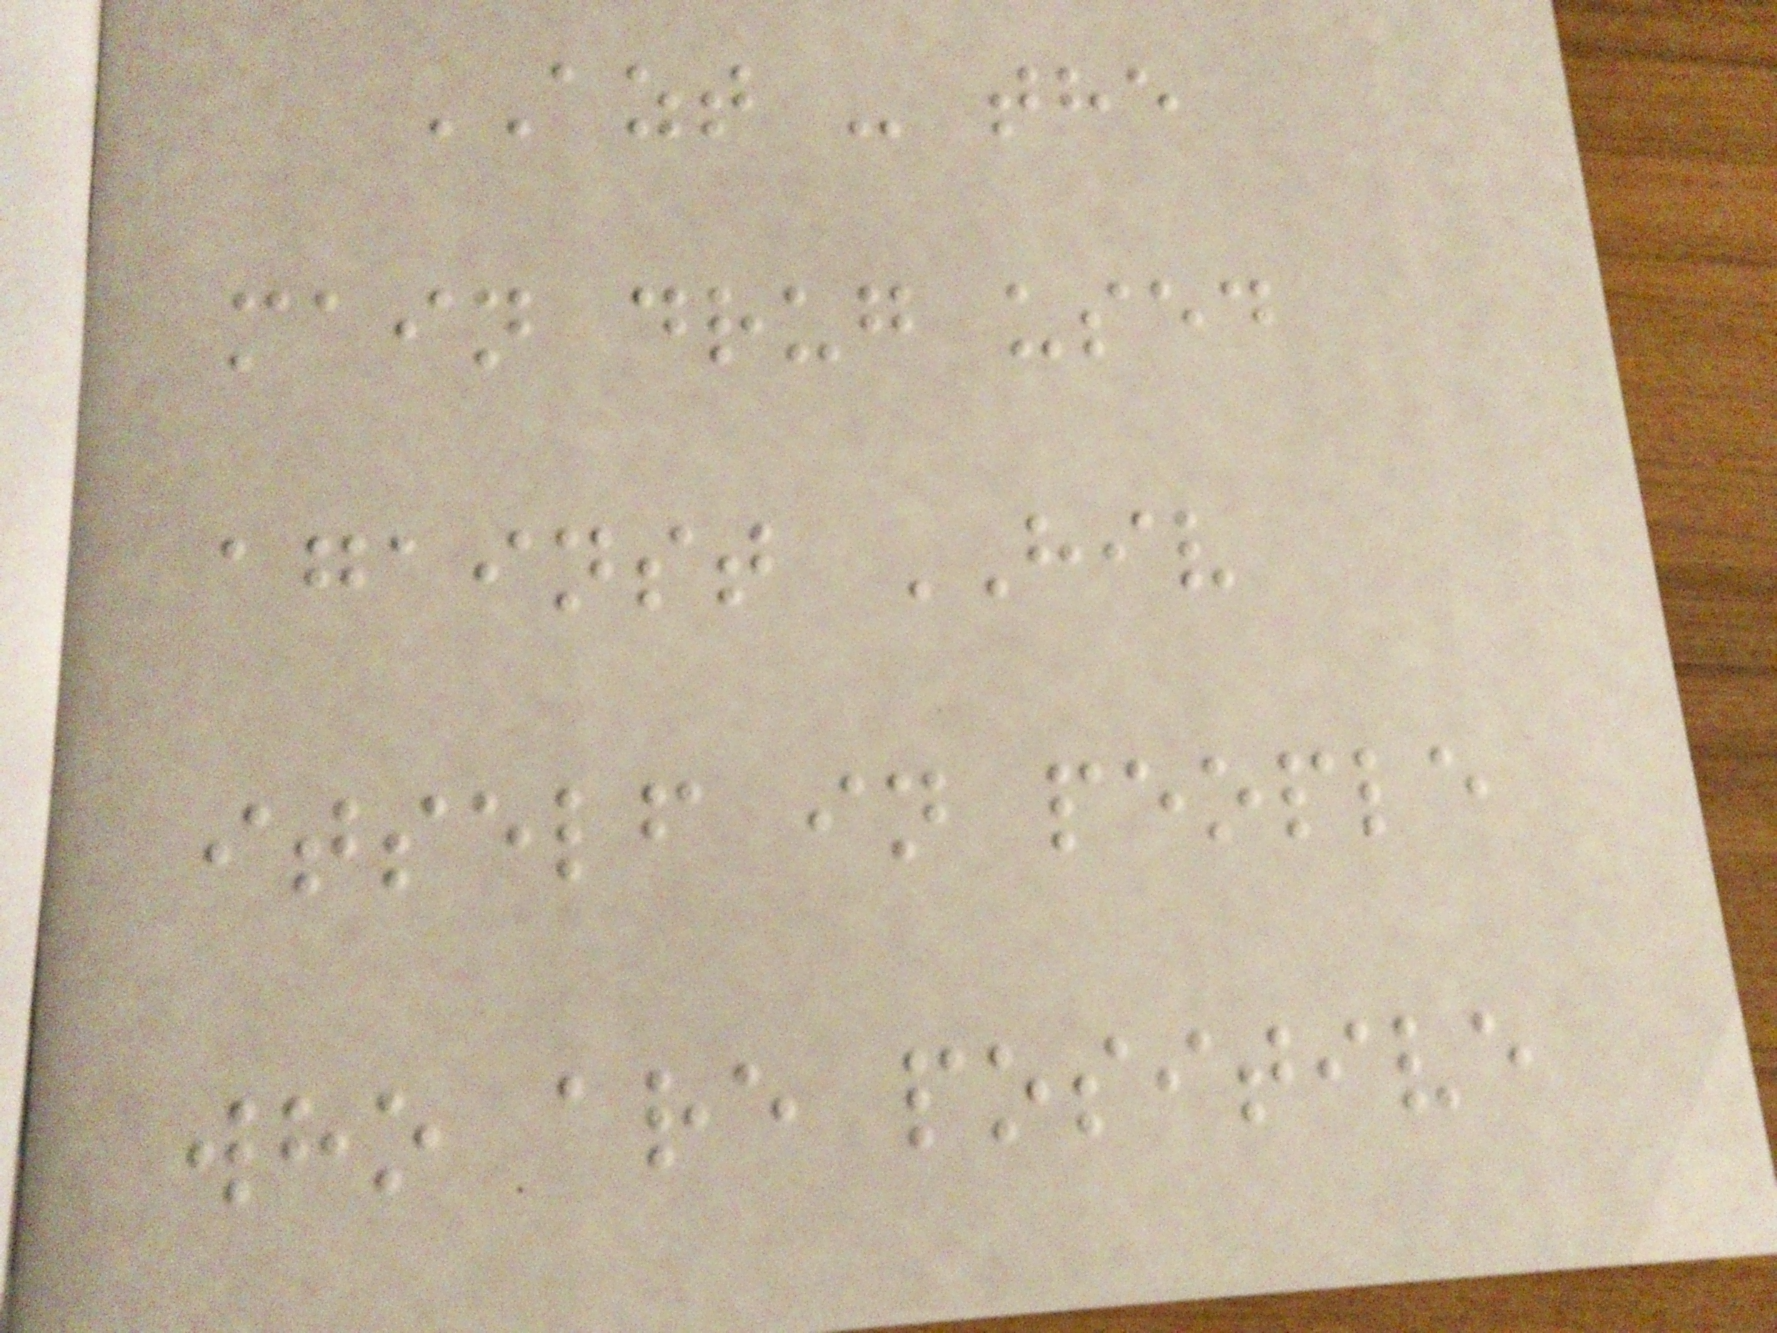AZT - the
main drug used
against HIV
itself in people
who are positive
